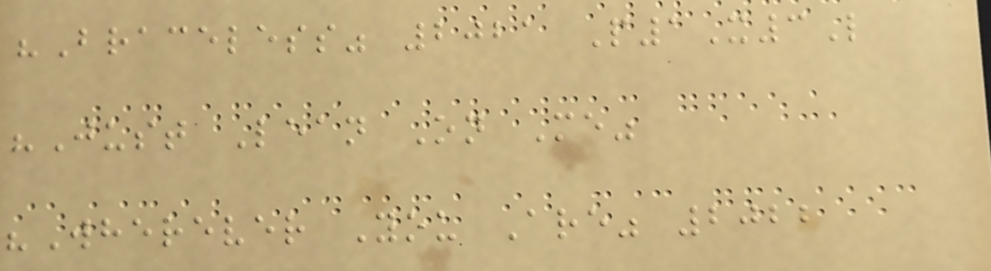"Braceless" 2021 P1X3L
"Just Lean On Me"
"Wherever You Are" 2022
